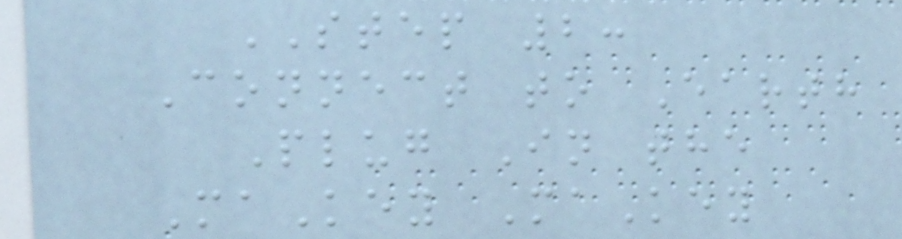STEP 2:
Connect to Earth
Plug In the
MaKey MaKey
